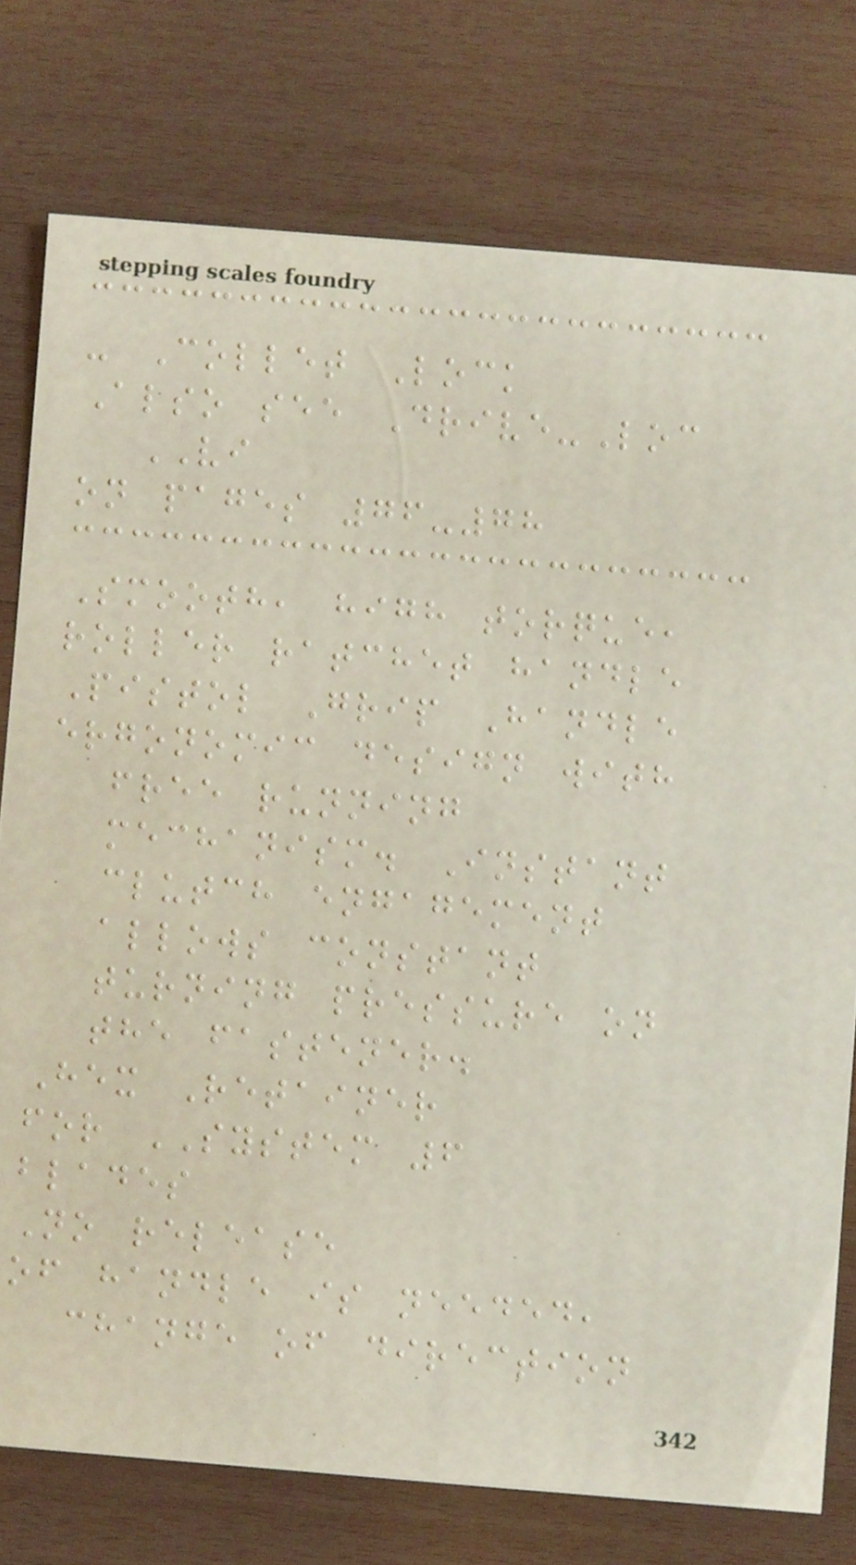- Collet Lock
Also see Drive-Loc
VI
on pages 76-78
Smooth, high torque,
roller ratchet handle
Pistol Grip Handle
ergonomic design with
free running
mechanism. Instant
clutch engagement
allows constant
turning pressure on
the fastener.
Hex Retainer
for SYSTEM 6
blades
No release
of handle is needed,
change of direction
